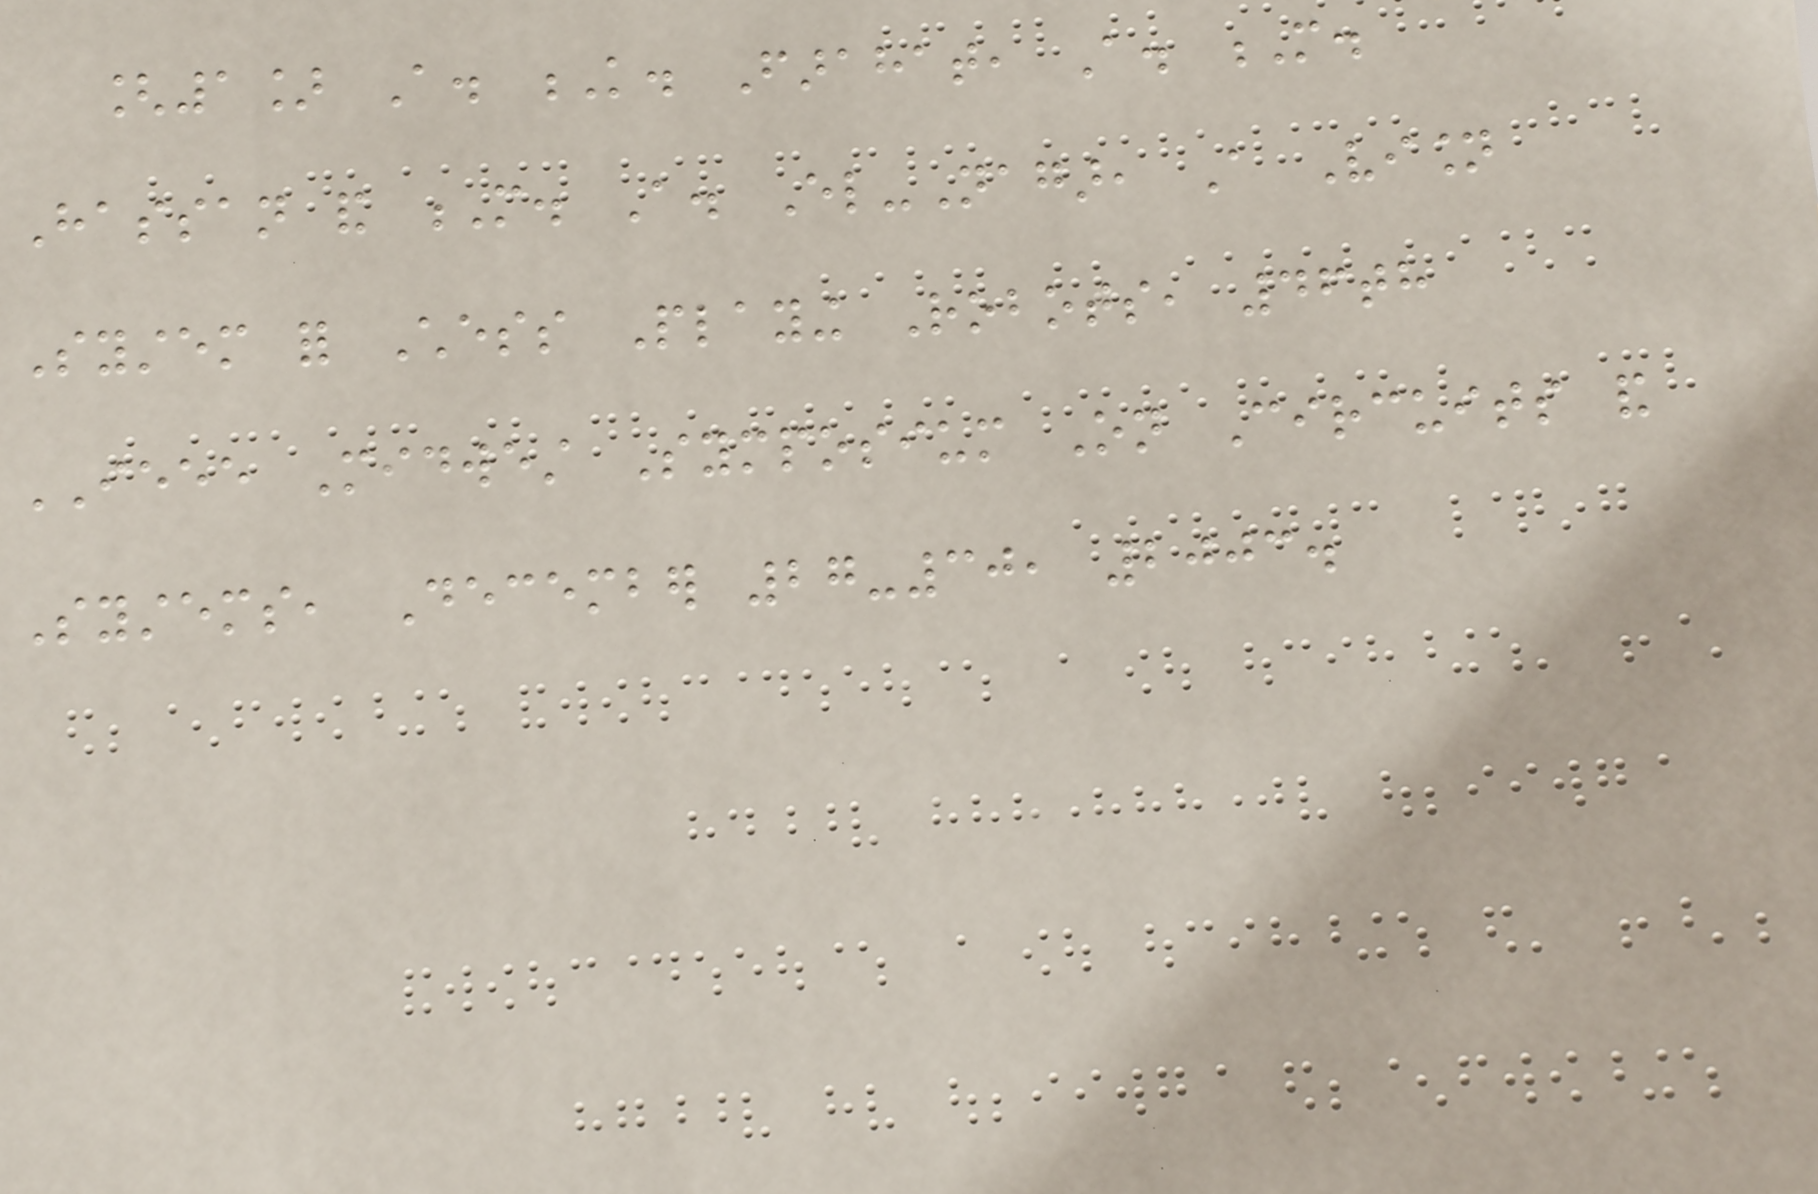[1] A. K. Farahat, A. M.
Hassan and M. A. El-Nagar, A Vision
System for Chess Playing Robots, 46th
IEEE Midwest Symposium On Circuits and
Systems, December 27-30, 2003.
